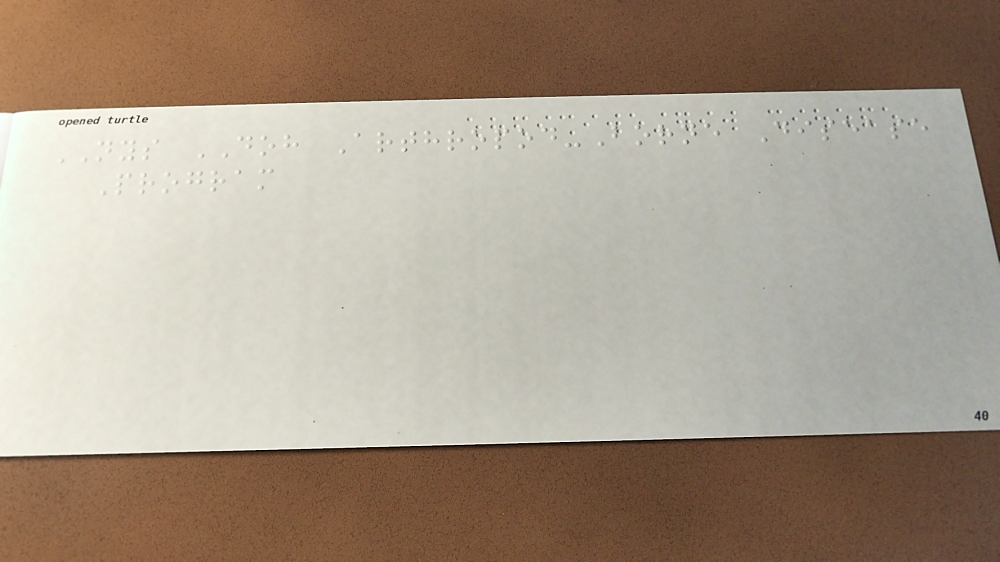NYS DOH Arthropod-Borne Disease
Program
